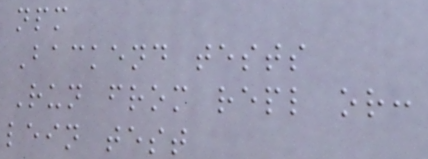npm
Backend tests
Run from repl or:
lein test
